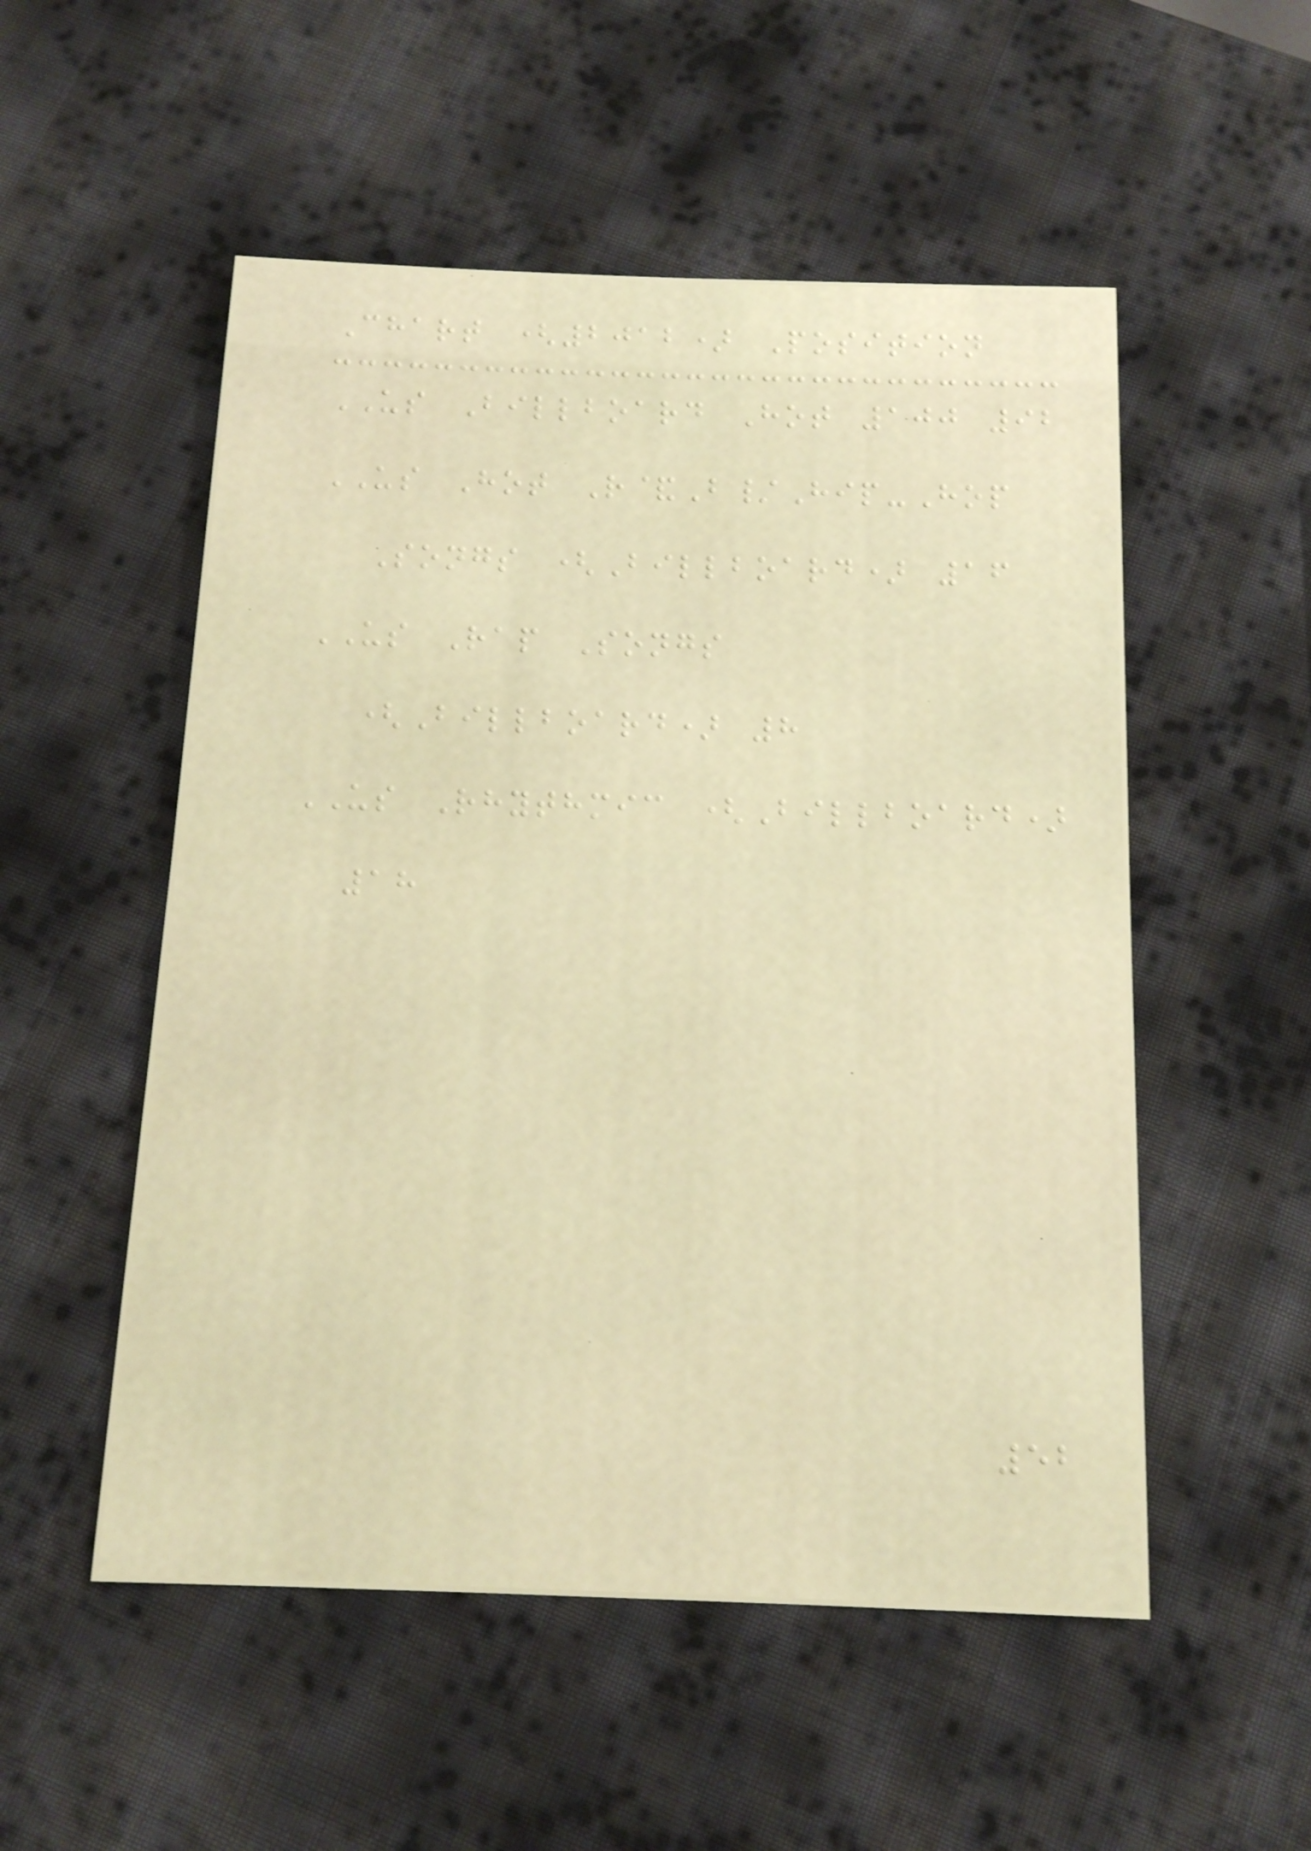Chart (2012) Position
US Billboard Hot 100 92
US Hot R&B/Hip-Hop
Songs (Billboard) 16
US Rap Songs
(Billboard) 8
US Rhythmic (Billboard)
18
52
